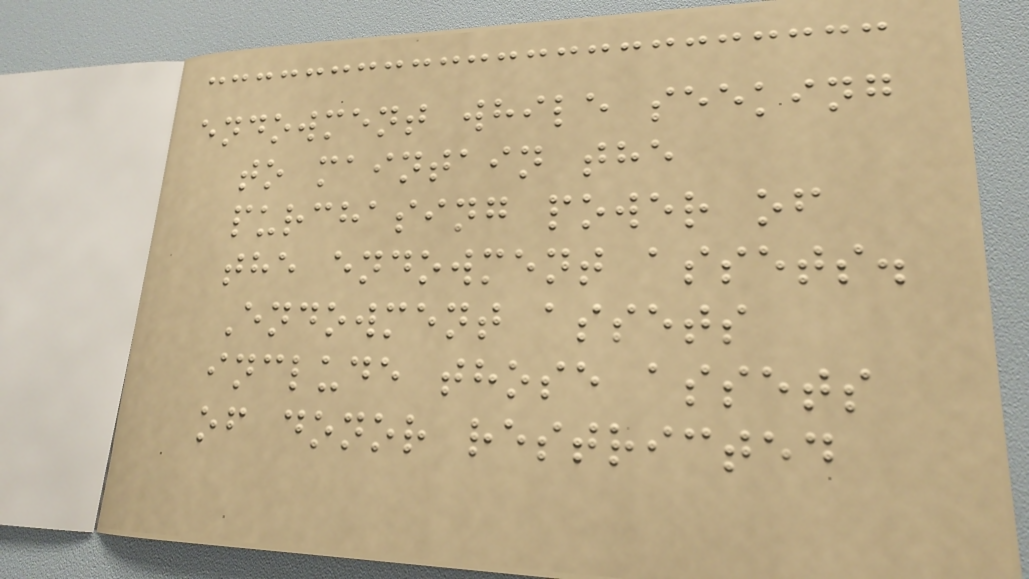endowment while seeking
to maintain the
purchasing power of
the endowment assets.
Endowment assets
include those assets
of donor restricted
